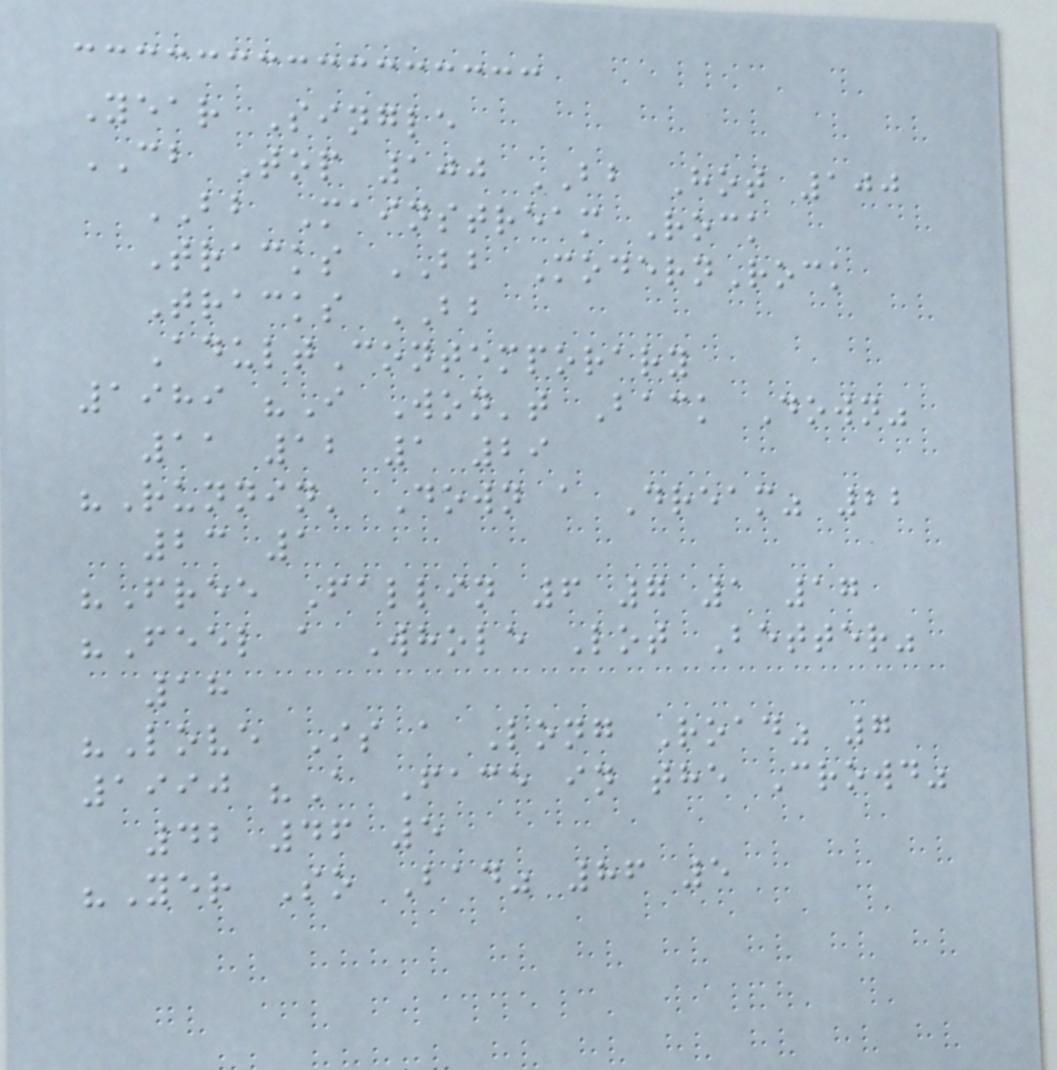Year Single
CB Top 100 BB Hot 100
BB Mainstream Rock
Tracks BB ModernRock
Tracks BB
AdultContemporary
1989 "I Won't Back Down"
11 12 1 29
"Runnin' Down a Dream" 22
23 1
"Free Fallin 6 7 1 17
"Feel a Whole Lot Better"
18
"Love Is a Long Road" 7
1990 "A Face in the Crowd"
42 46 5
"Yer So Bad" 86 5
